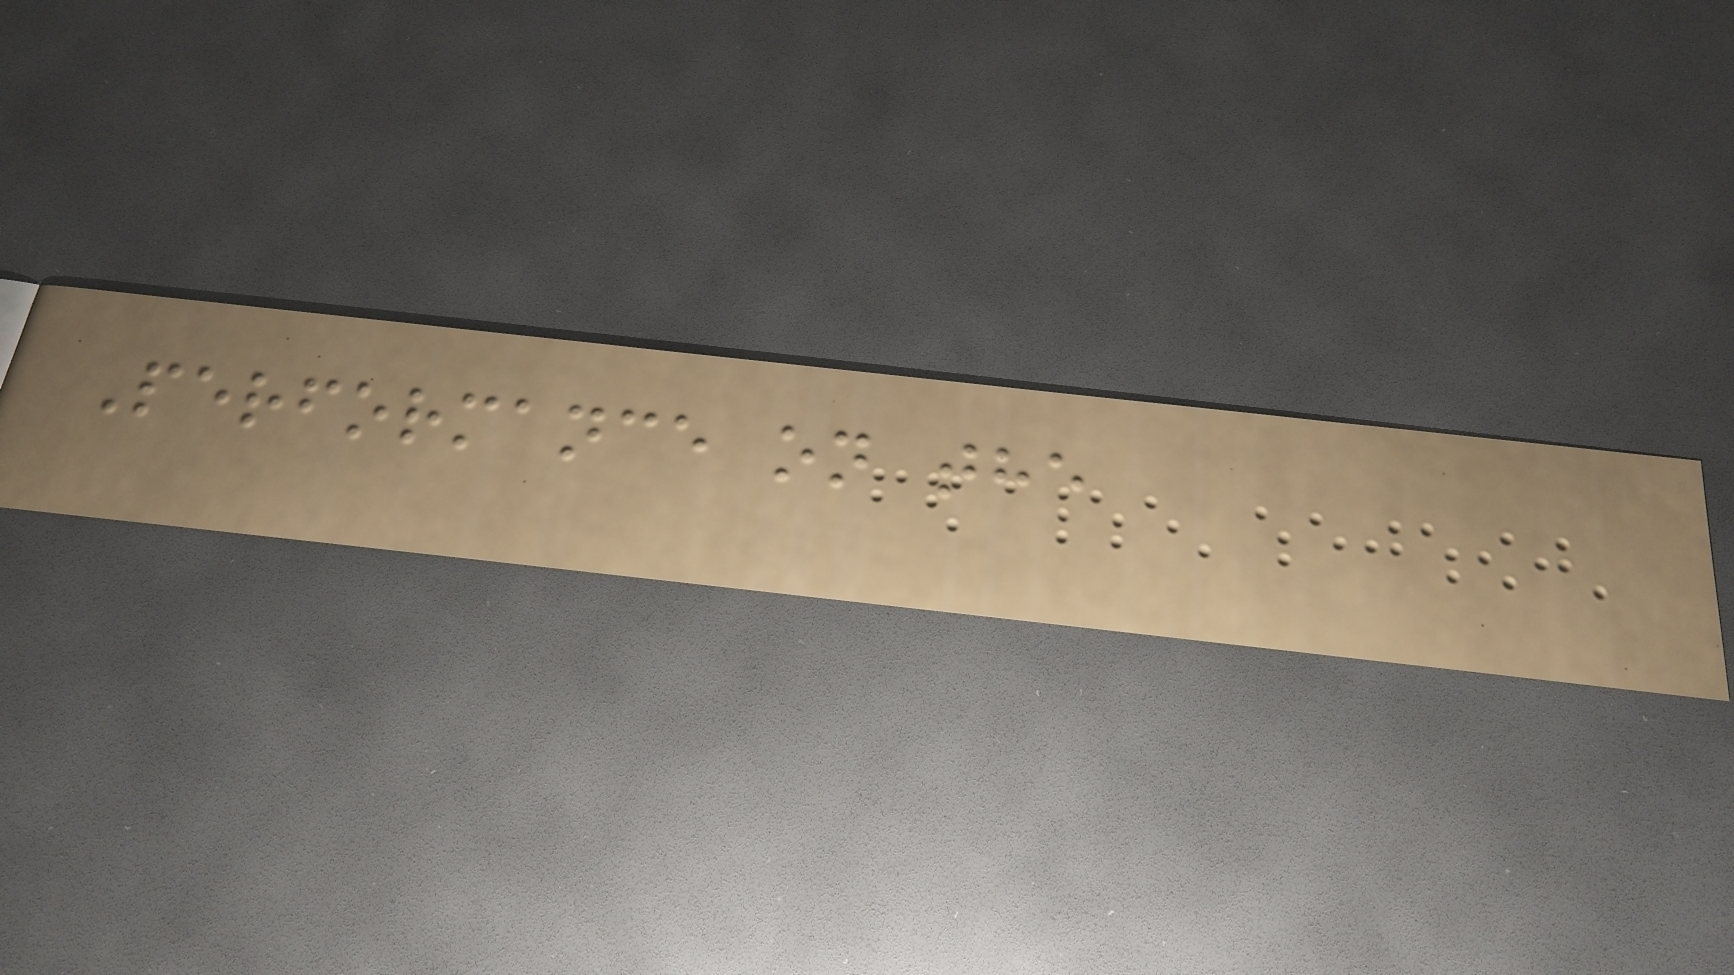Performance on the
